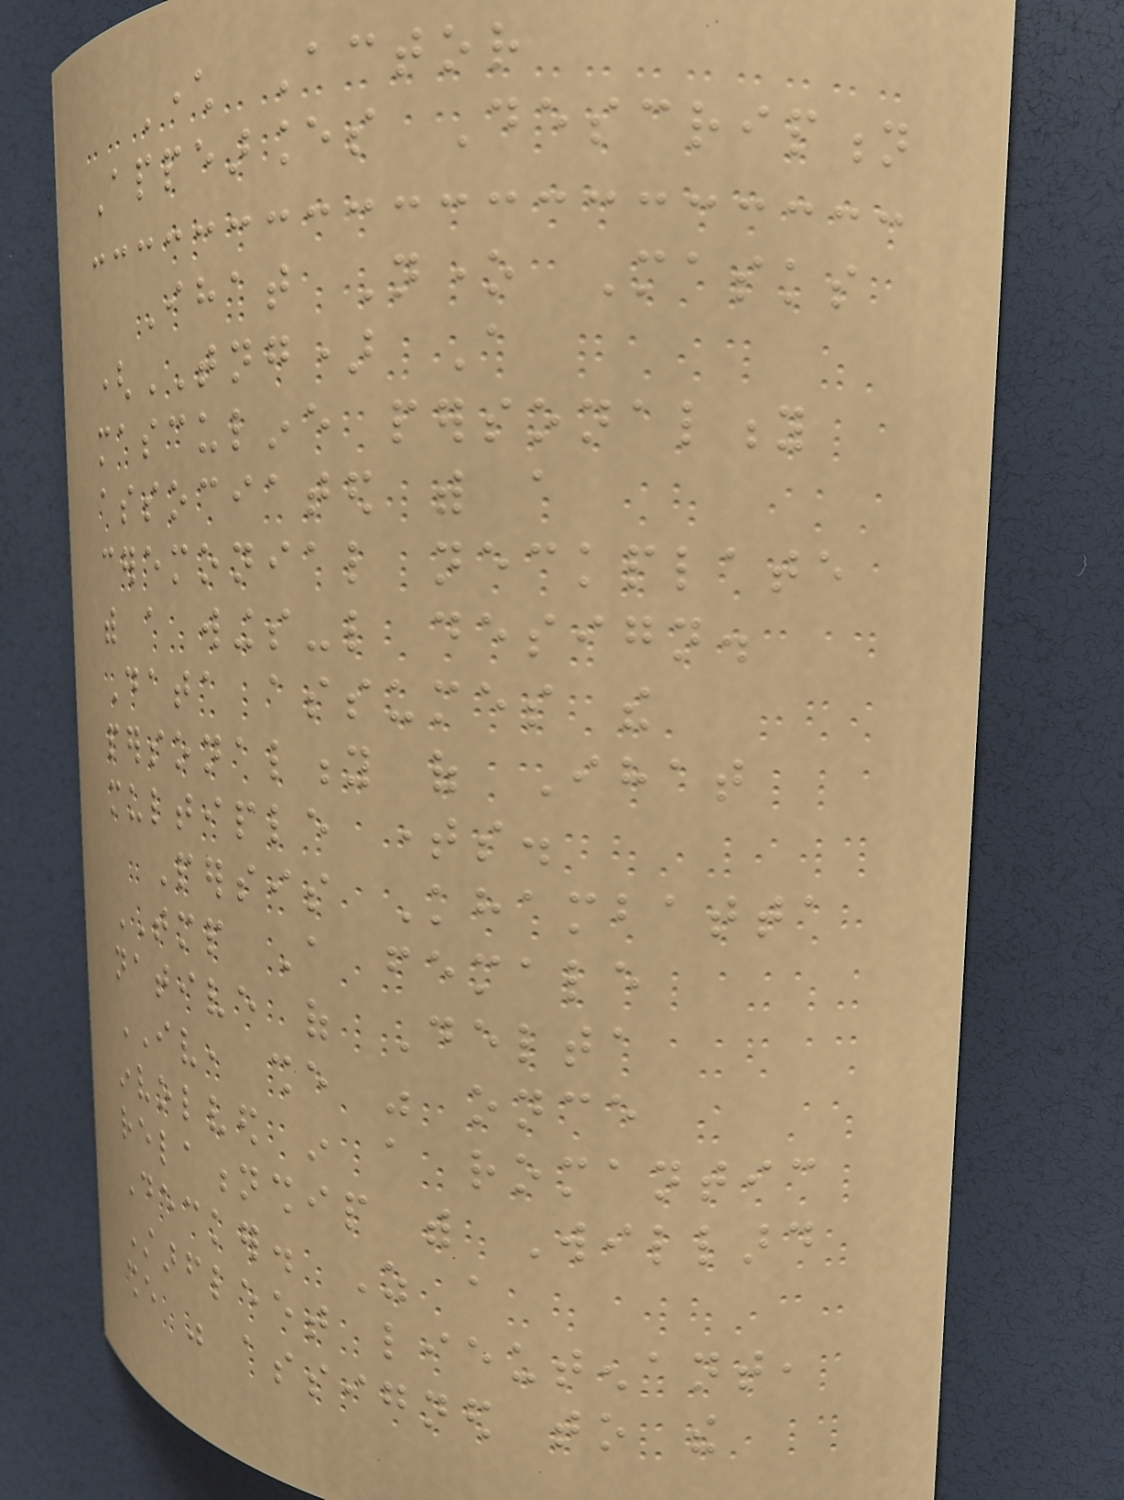Character Actor
Appearances Description
Ihat None Masks
(TNG) A
masculine personality
associated with a
ceremonial neckplate
with a wings-like design.
Data assumes the
personality of Ihat
multiple times.
Persis Khambatta
TMP A female
native of Delta
IV, she was once
involved in a romantic
relationship with Willard
Decker. As a
Starfleet lieutenant,
she was assigned to the
